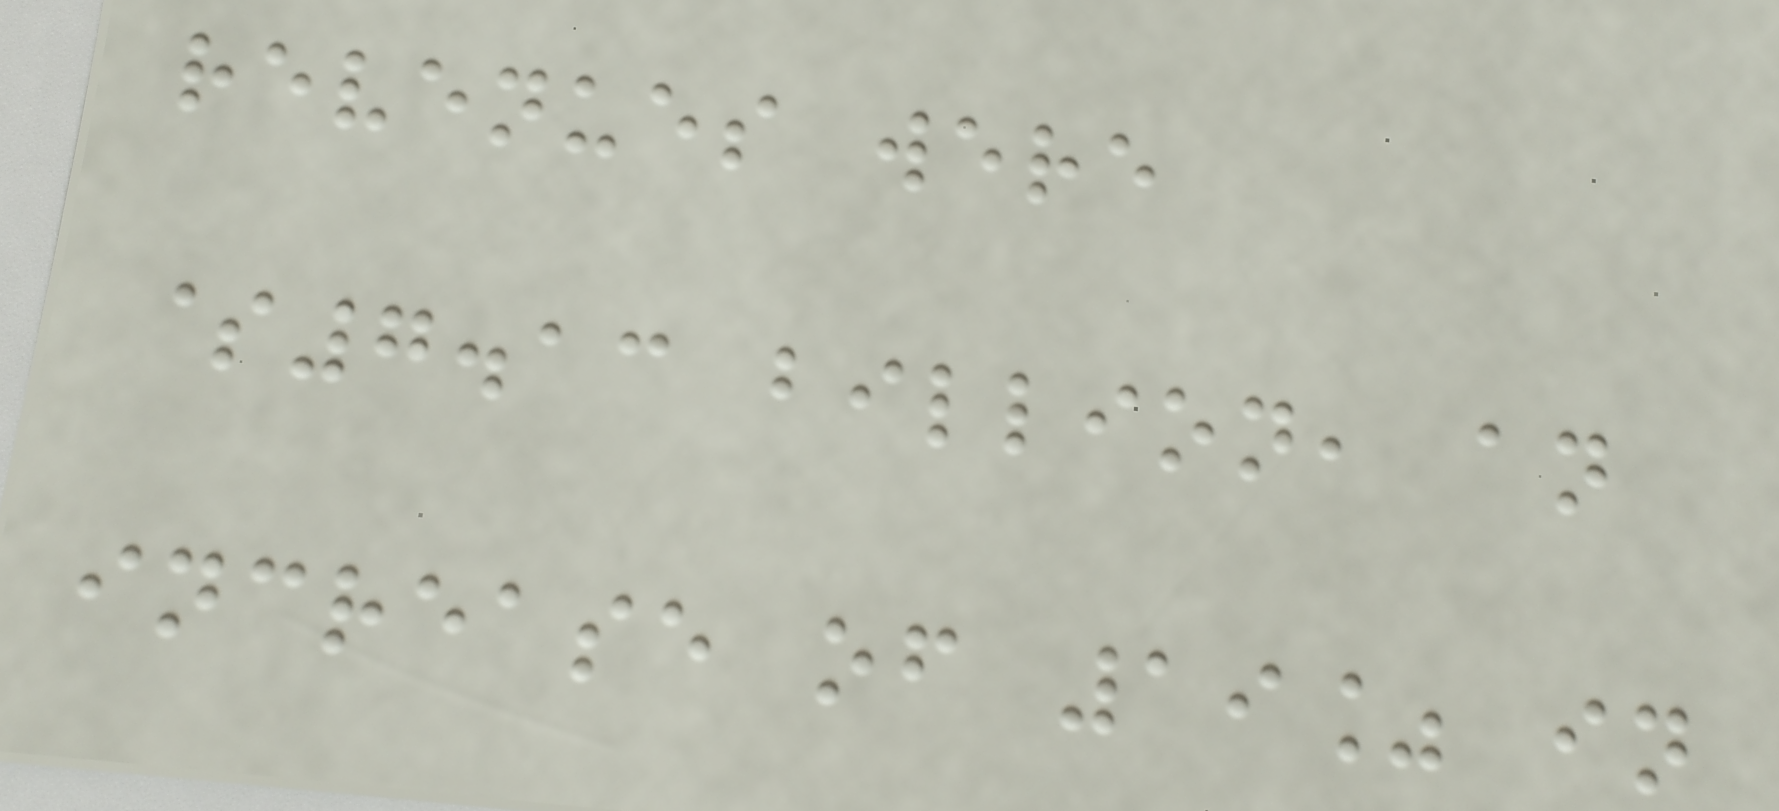revenues were
$7.13 billion, an
increase of 19% in
